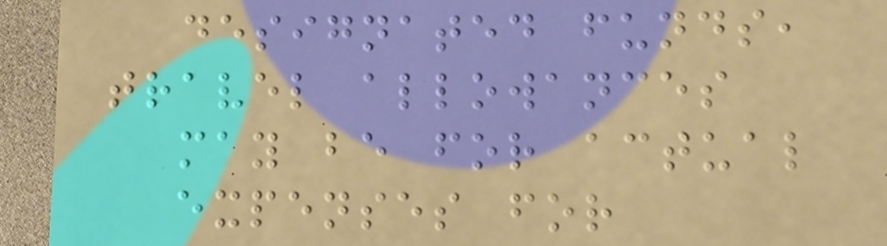designated funds,
travel allowances
may be for actual
expenses for
